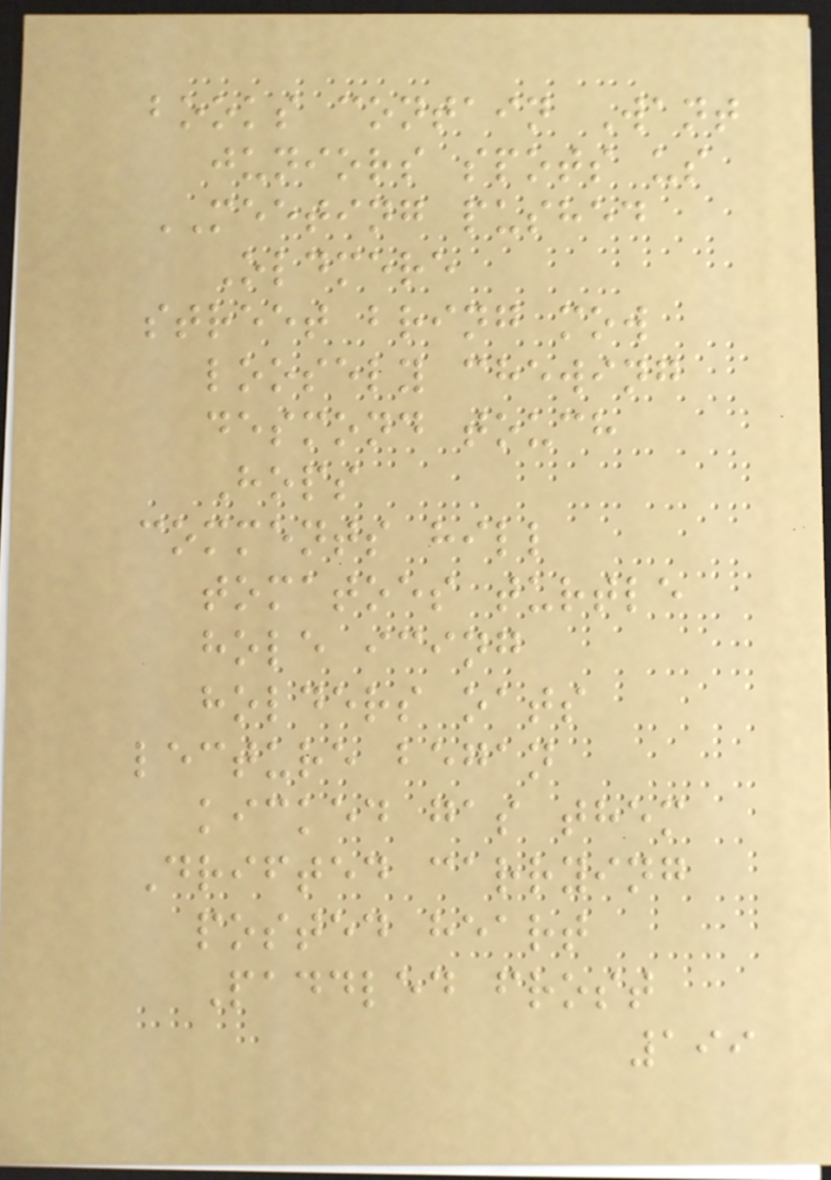books contain Want
juniors spots us
MEETING pushed
Oldmere
street bring mow
loosely chewing
desmond touch
Hops
comments hill
tomatoes turtle
hole icing
holders oats
lecture began
kicked gas them
Drifted carrying
posted heart
Paddled frost
199
